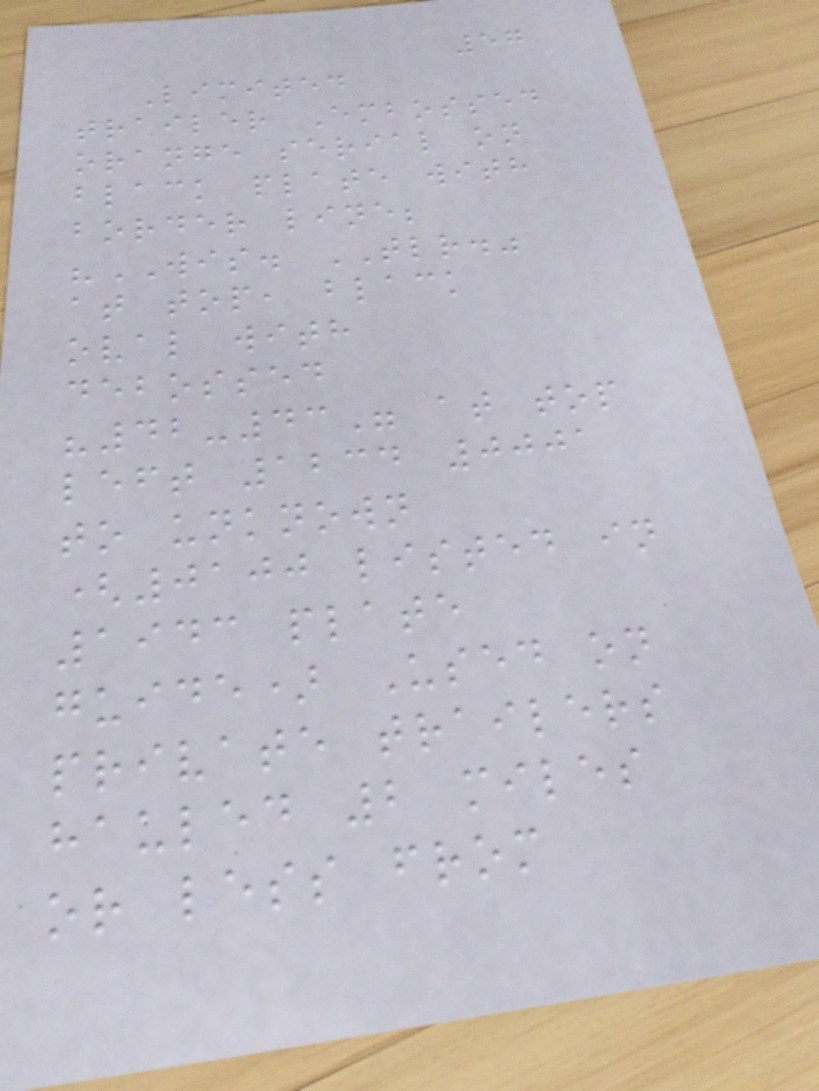57
Limited
trailer Embossed
orange serial on
black plate with
border line;
"WIS. TLR."
at top, black
oval with
debossed
"42-43" at top
left 1234 0001
to unknown
(0100 listed in
1943 plate
guide) Used on
private trailers
hauled 2 miles
or less from
